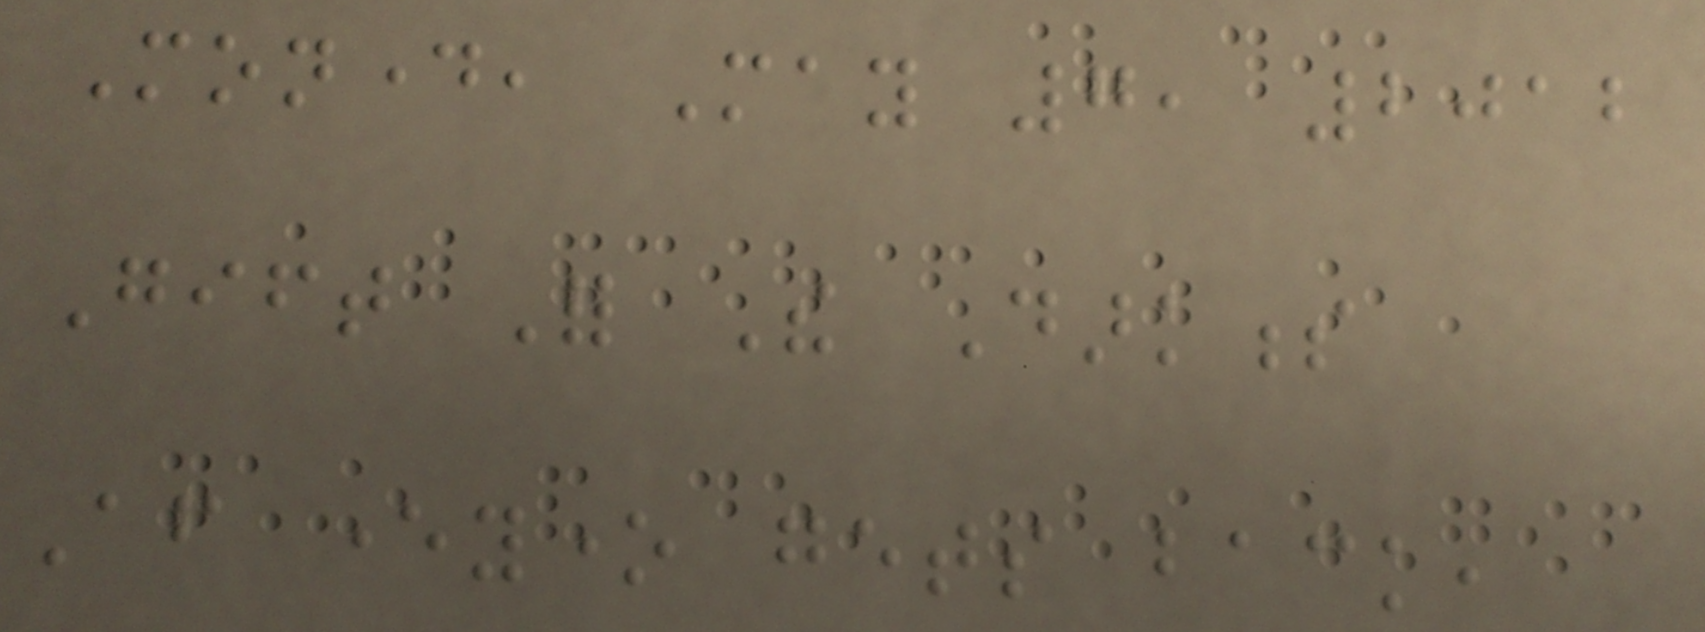Monday, May 7, 2012
Gift For The Darkness
After everyone gets back,
